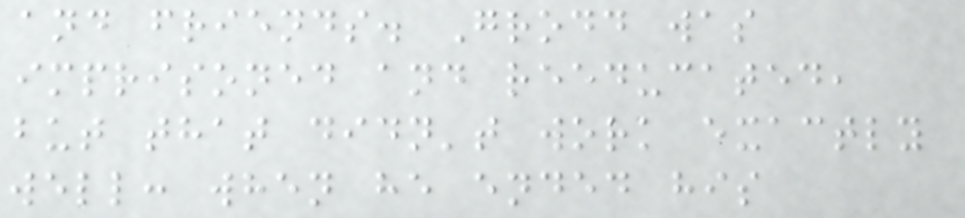and friends. Grodd was
imprisoned and reeducated,
but that didn't work exactly
well: when he ended his
